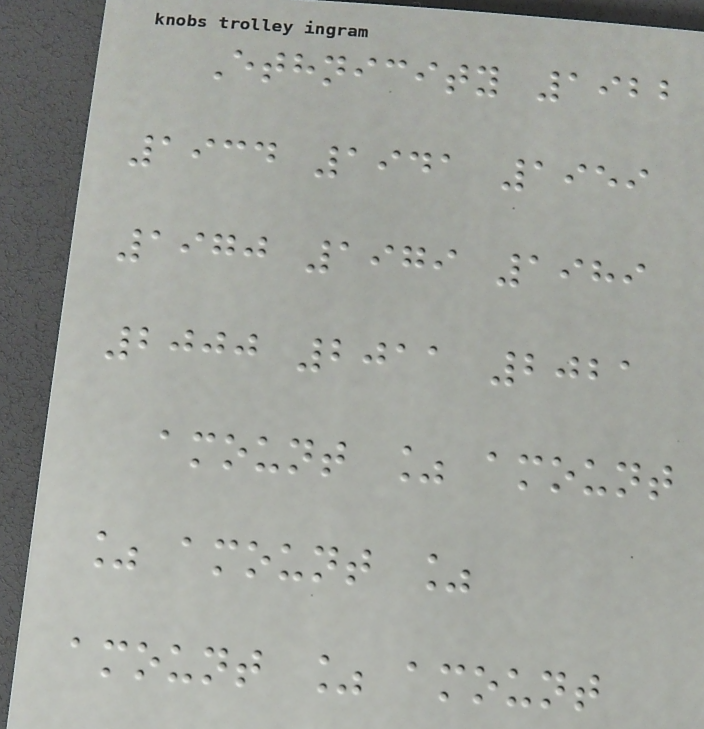Ethnicity 1922
1934 1941 1959
1970 1979 1989
2000 2011 2021
amount % amount
% amount %
amount % amount
